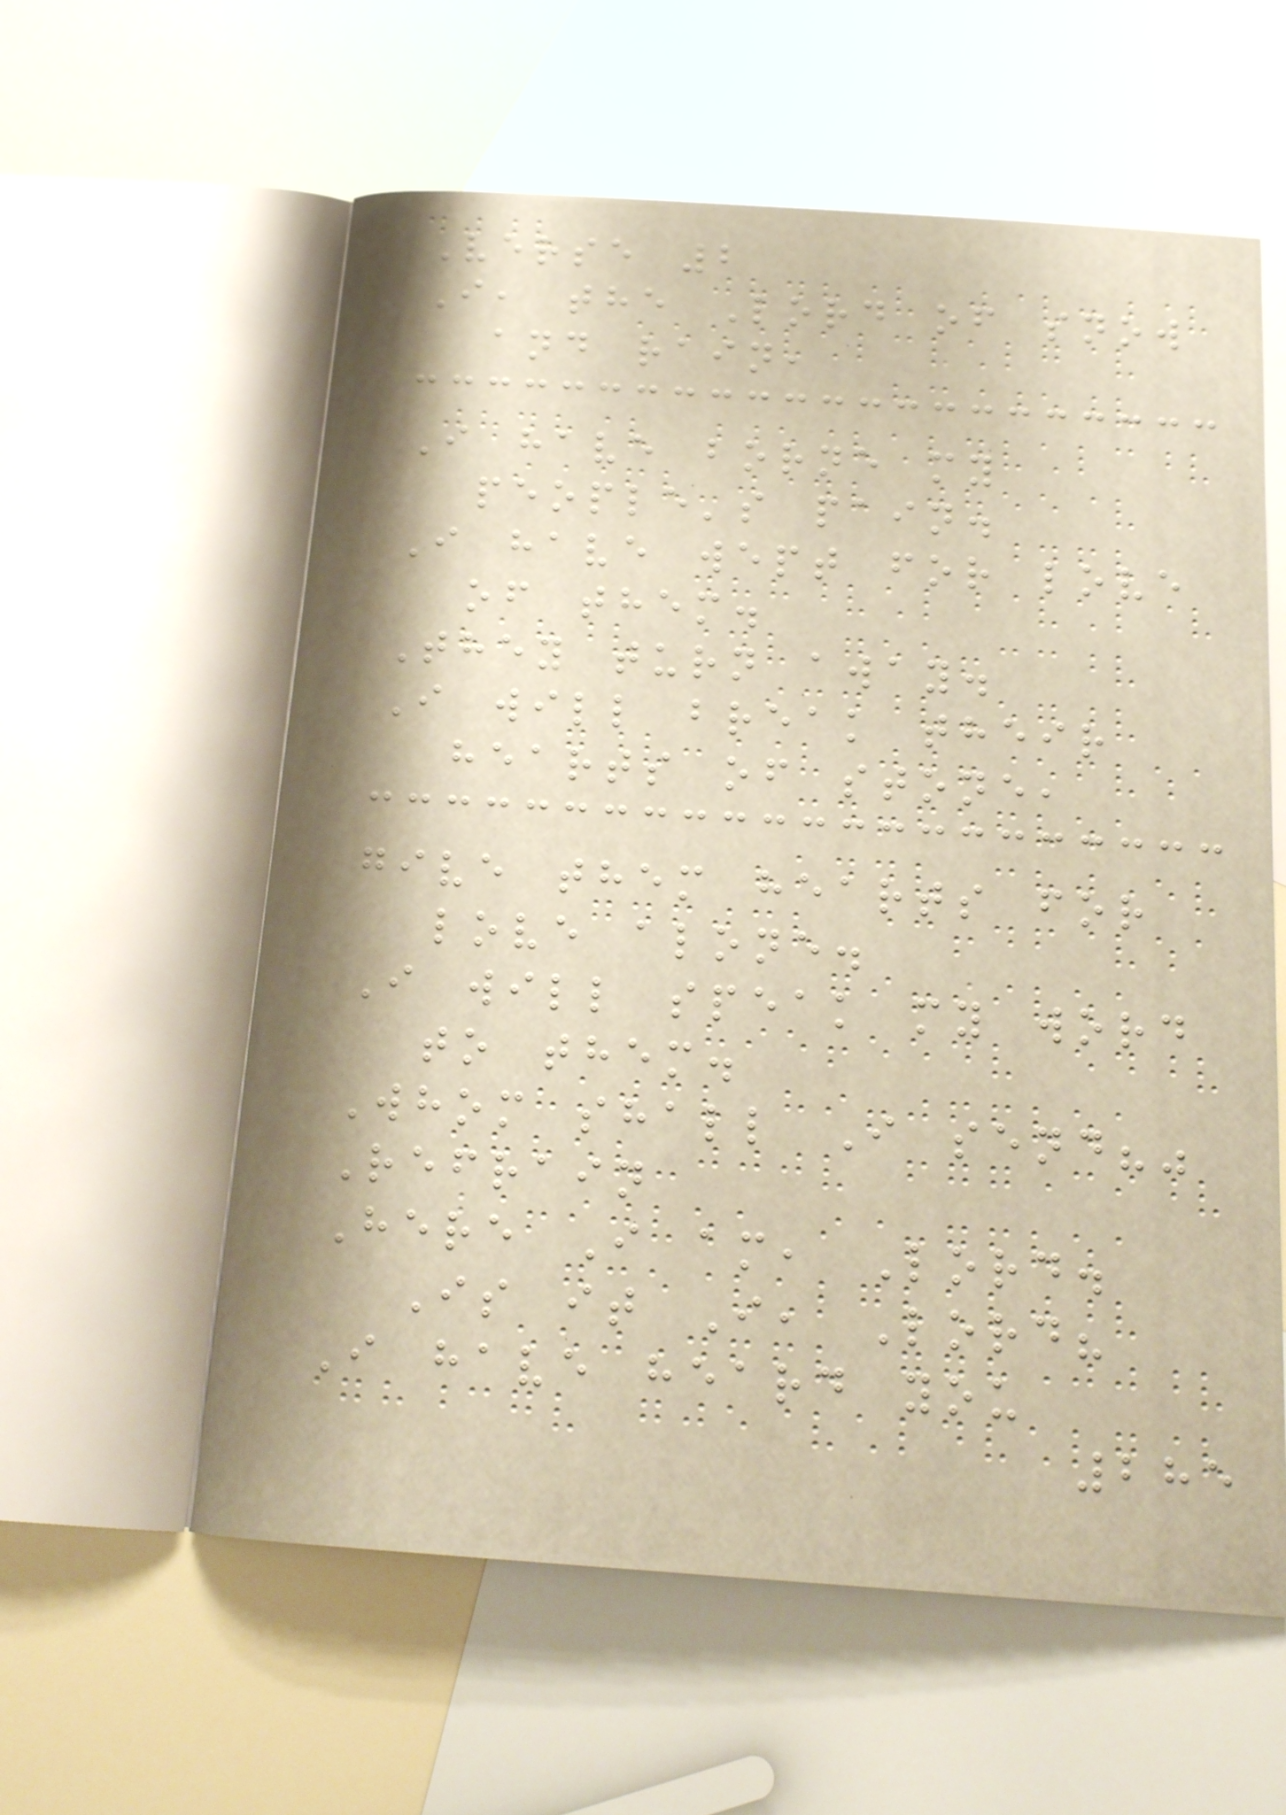Verse 2
I, the Lord of snow
and rain,
I have borne my
people's pain.
I have wept for love
of them.
They turn away.
I will break their
hearts of stone,
give them hearts for
love alone.
I will speak my word
to them.
Whom shall I send?"
Refrain
Here I am, Lord.
Is it I, Lord?
I have heard you
285
